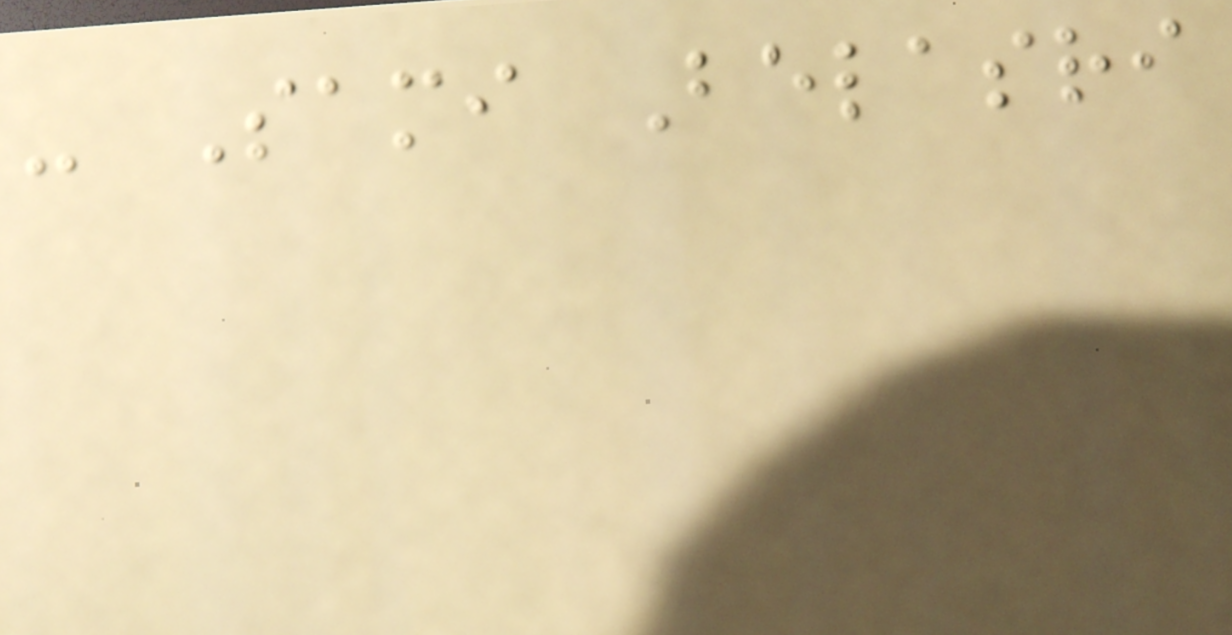- Sami Belasri
